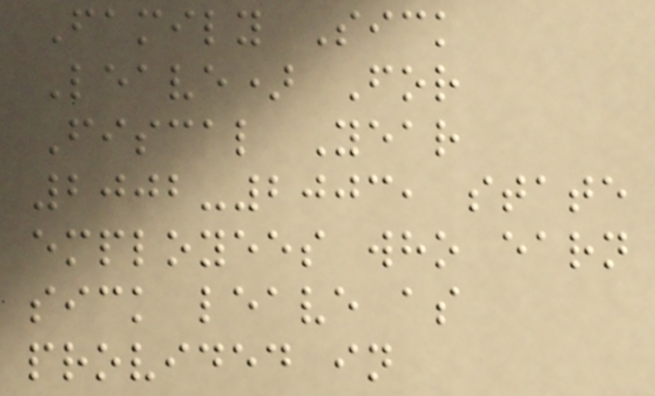Family Sick
Leave) For
Fiscal Year
2002-2003, state
employees who earn
sick leave as
provided in
